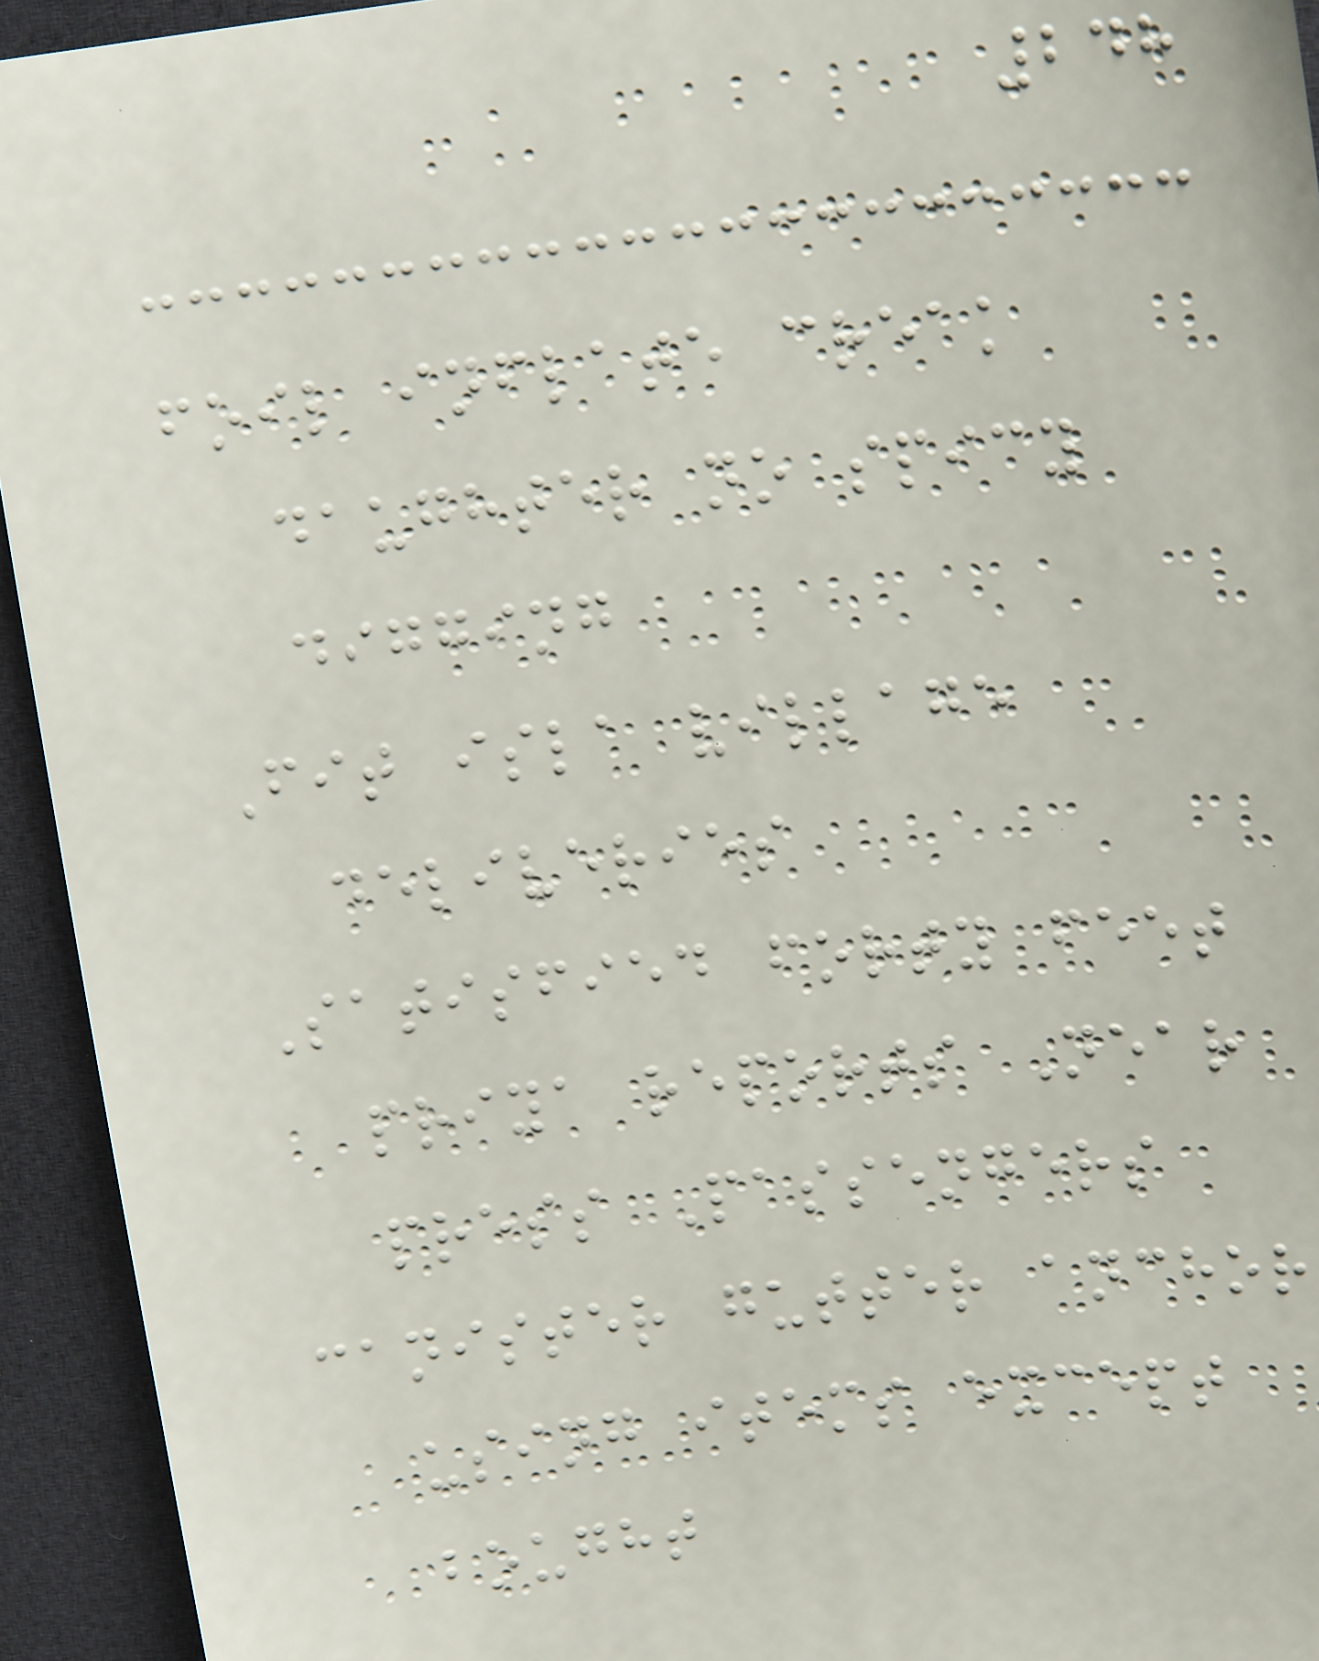248
foil inflate creak
daughter no spicy
digging
Fit isla village
deliveries
Satisfied forty feet
priya reports Near
press Passengers
canister gutter anchor
using items except
bought
